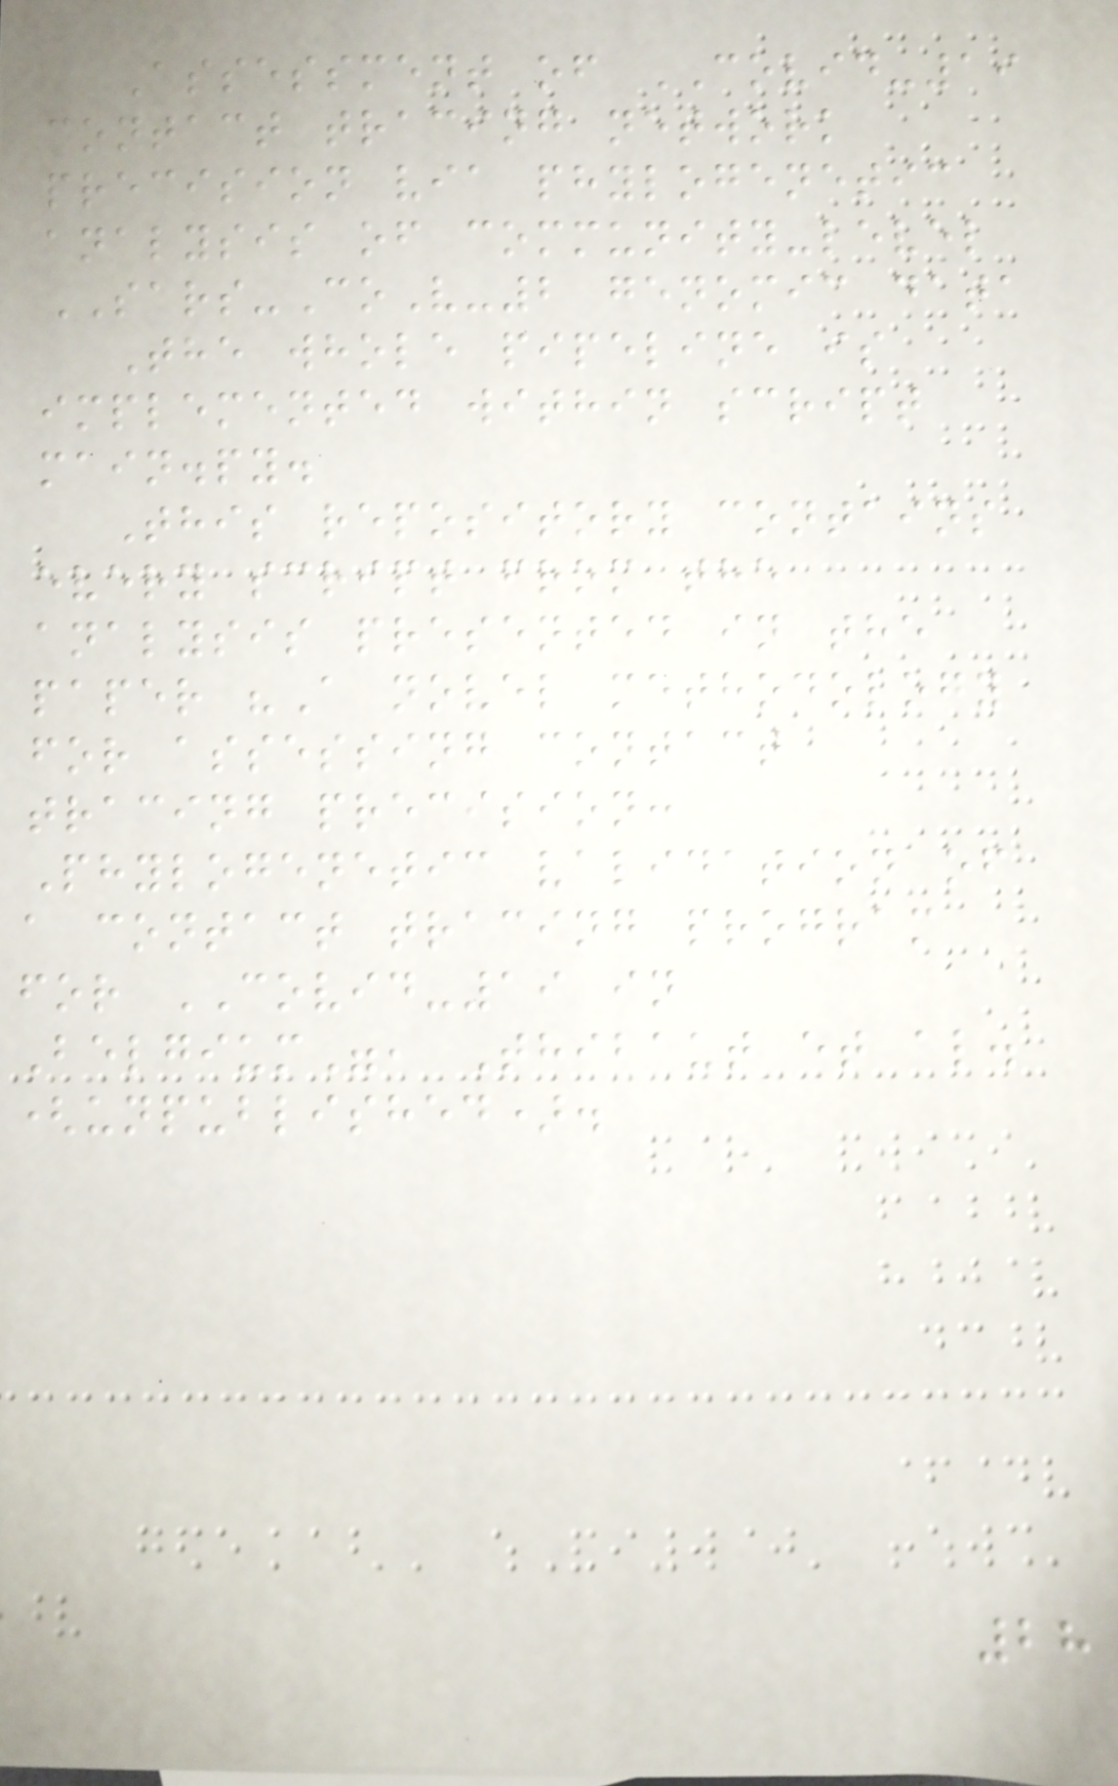Assessment of COVID-19
contact tracing network
precision via phylogenetic
analysis of community-level
SARS-CoV-2 genomic data
The whole pipeline is
implemented within script
main.py.
This repository contains
every script from the
analysis presented in the
paper "A novel methodology
for assessing contact
tracing precision:
Phylogenetic validation of
a contact tracing program
for COVID-19 in
Belgium", Thibaut et al.
(unpublished).
28
